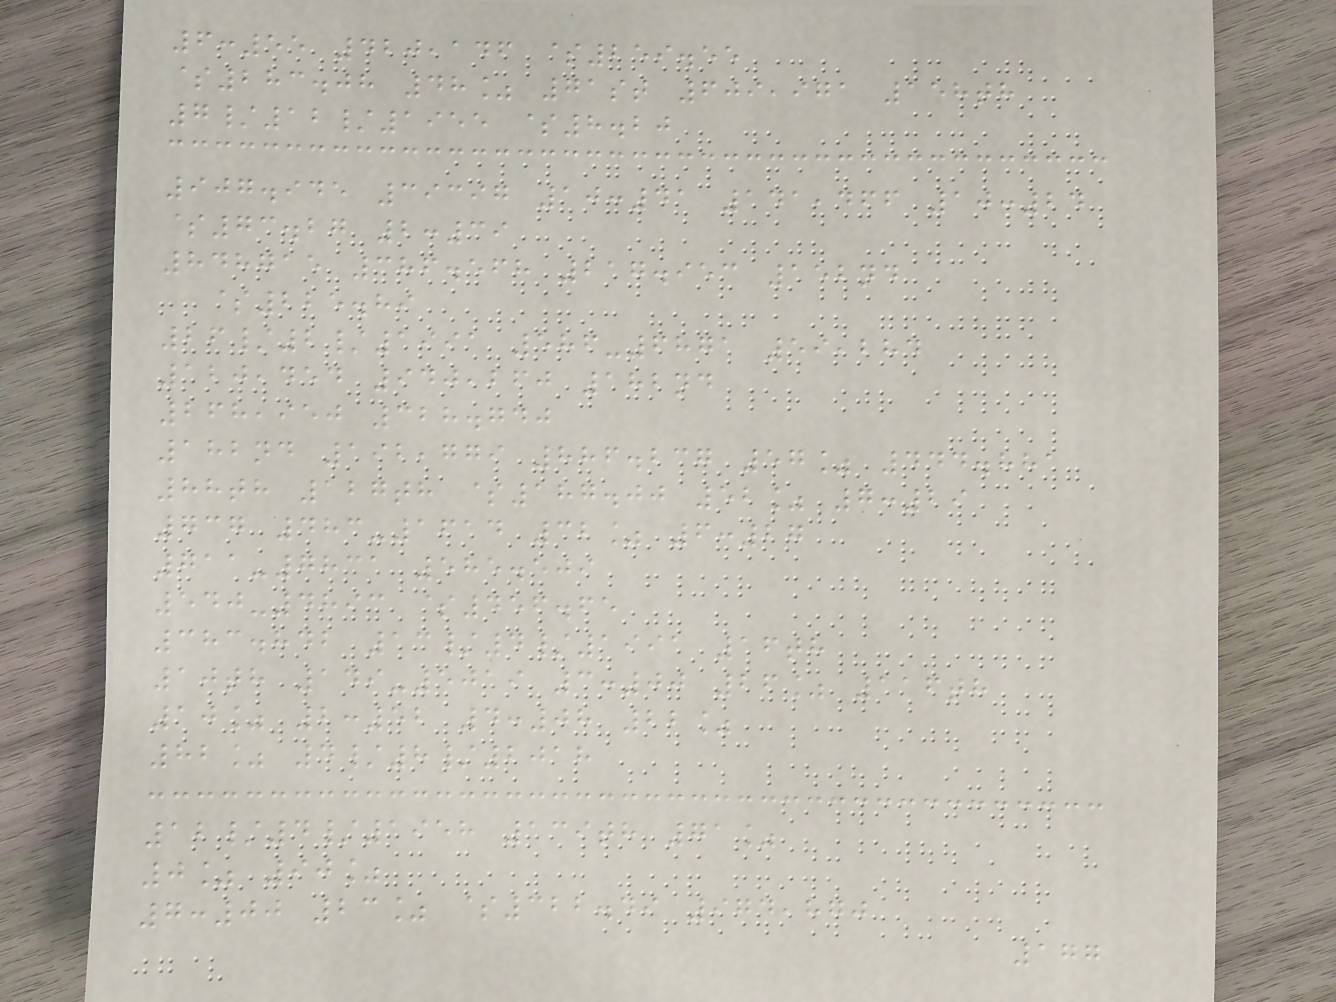6:55 420,146 $259.55
$283.08 48% 71st 609,971 158th
7/12/1955 $8.20
907.945 39397 10:41 141,466 10:24
$73.27 2:39
848715 386.568 217.953 152nd
$225.89
26/2/1991 586-6871 59,284
120,454 940,260 182nd
268,950 328.740
182nd 192,779 886.237 57% 444.881
88th 127th $187.00 52% 7:29
737 483-1614 32% 6:27
711-7831 585.509
540-4893 $456.65
383.842 13/4/1991 16th
10th 149-5019 3:00 26% 116th
10% 2:52 4:08 22%
82% 4/8/2018
12/4/1958 139th 71%
0% 90%
7:00 23% $322.49 974,870
177
